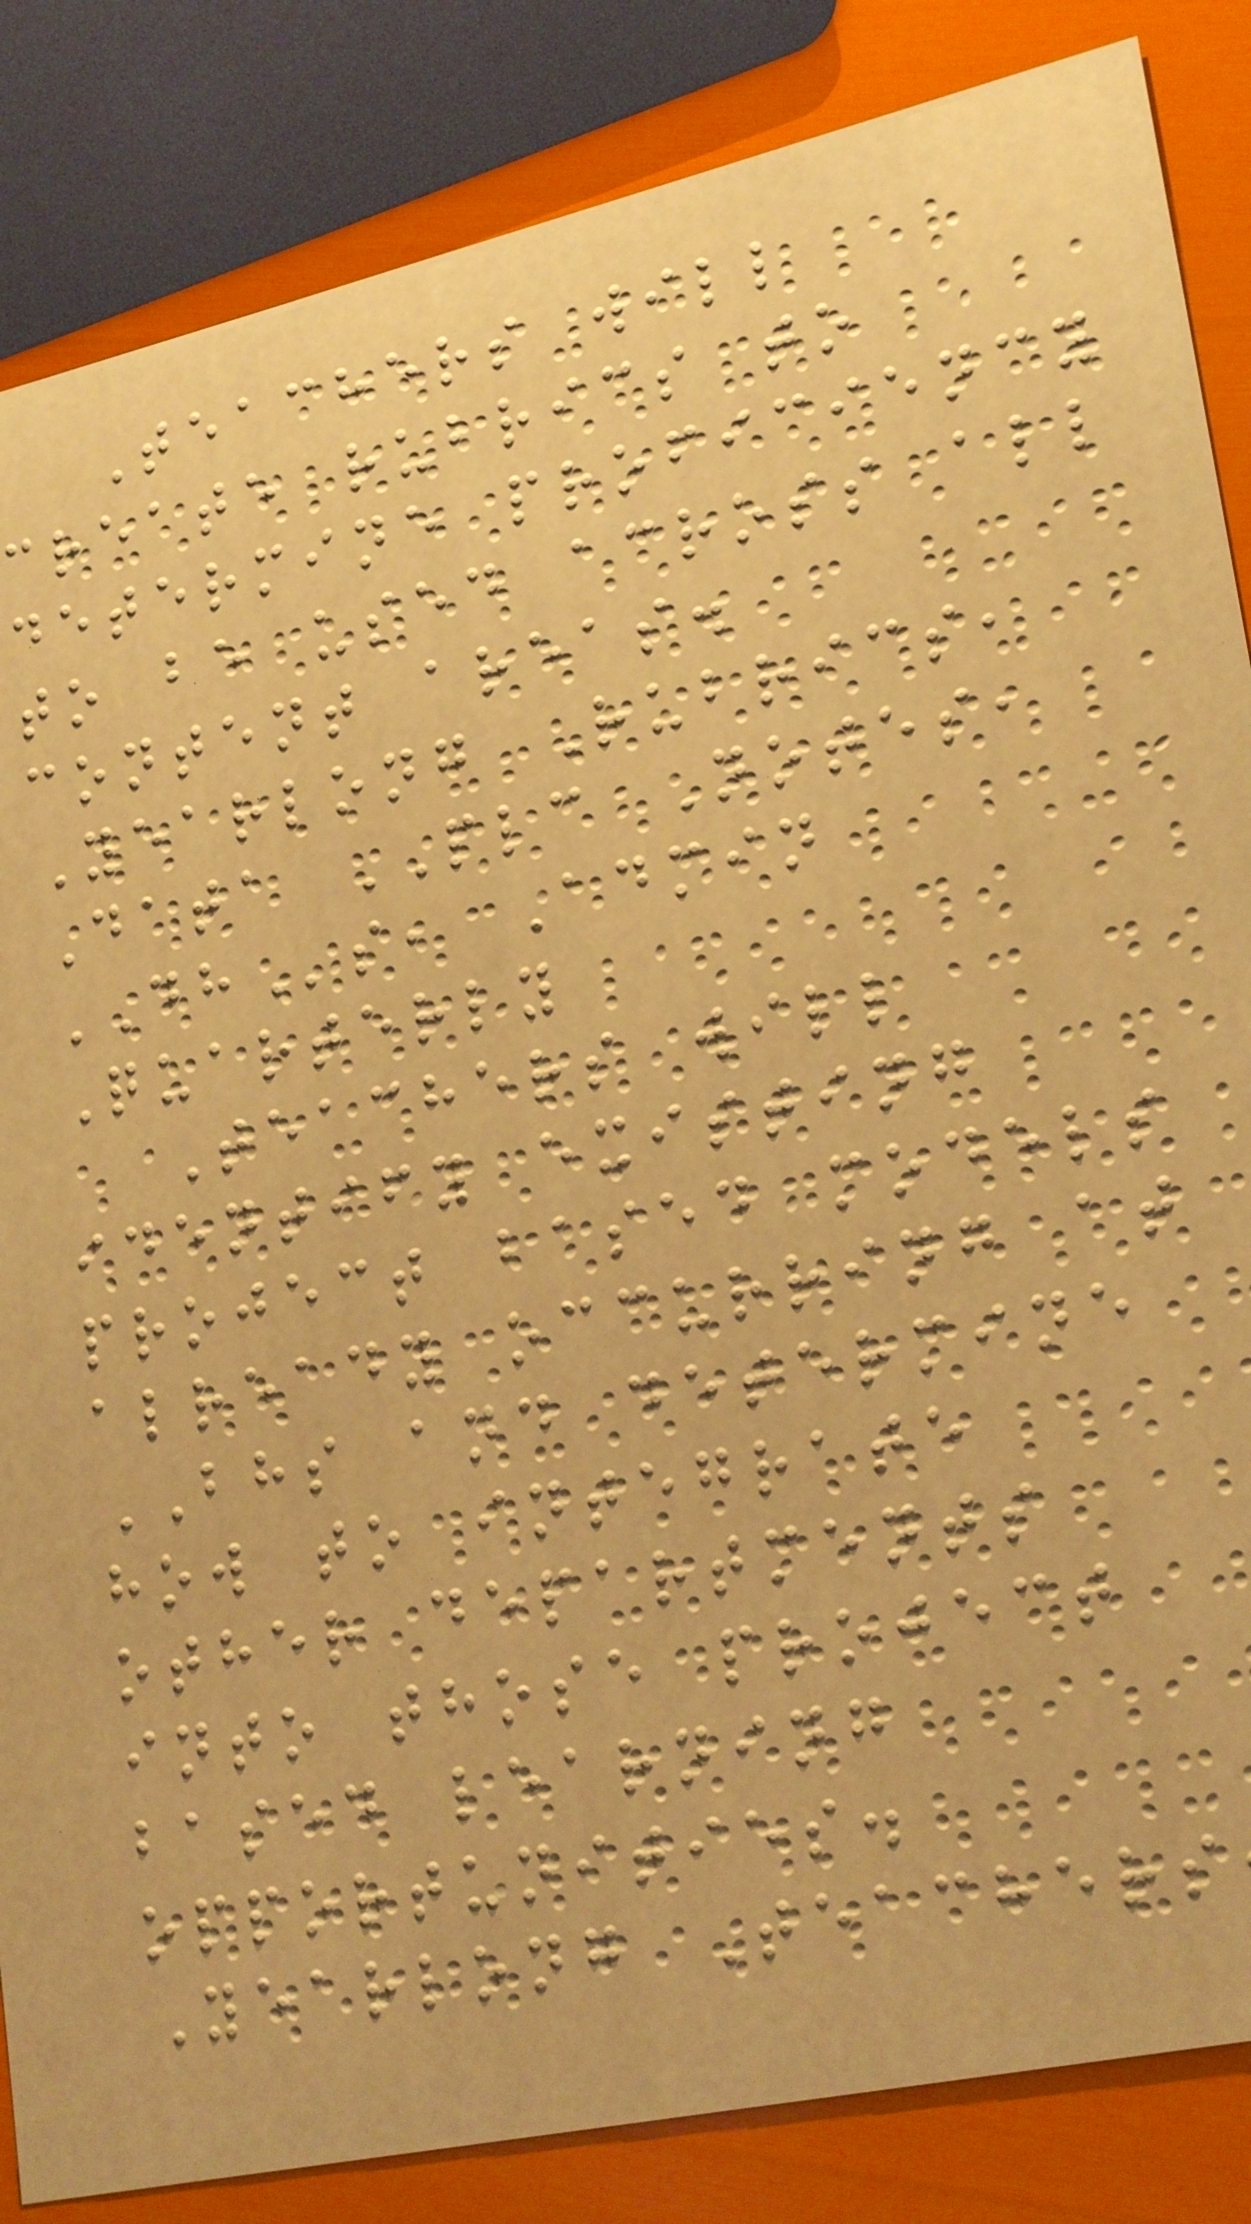Teachers will
create rubrics to
determine proficiency
to be used across all
content areas.
Yearlong Rubrics,
Data PLC Notes,
DHs, Admin
Quarterly
Teachers will
identify existing
project based models
already occurring at
BHS and determine
how to integrate
other departments
into those project
based learning
opportunities.
Yearlong Teachers
